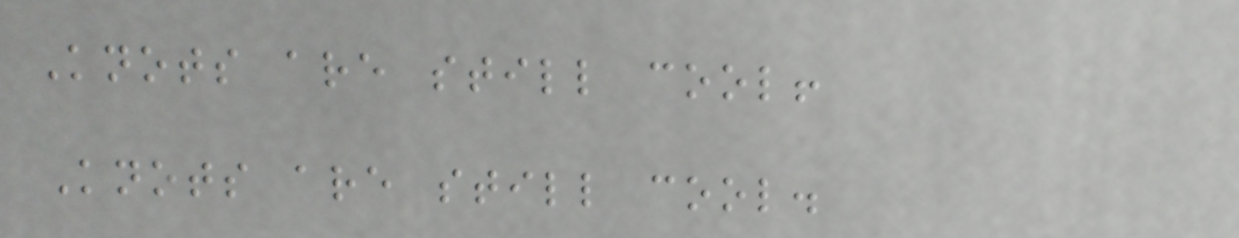Knots are still cool!
Knots are still cool.
